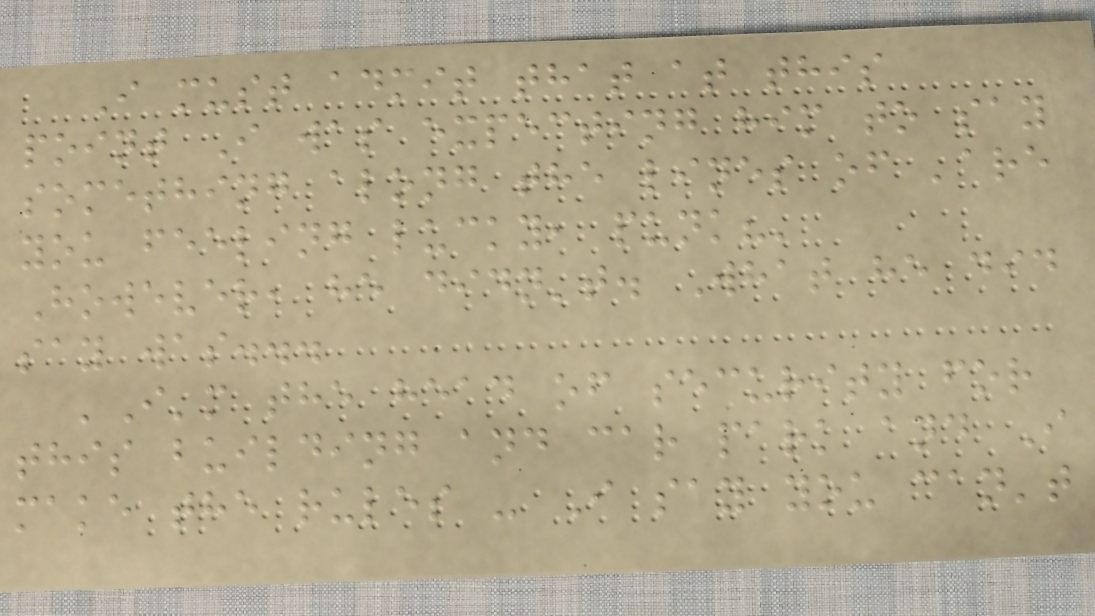I must admit that at this
point I was expecting him to say
something along the lines of 'are
you feeling lucky, punk?'
However, he didn't. What he did
say was...
'I'm the head of security for
this building and car park and I
make the rules - I say you can't
